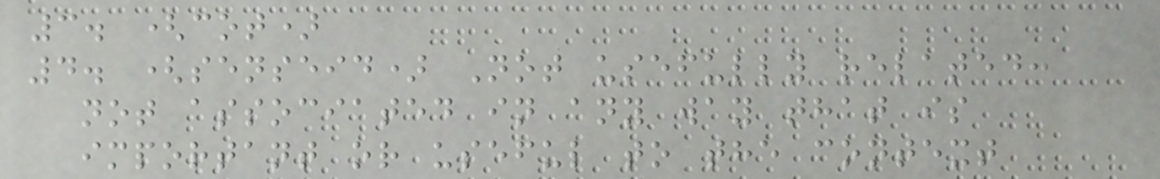3. (cot)
4. (senseid) Not usefully related:
not associated in any way that is
important or useful to the context
